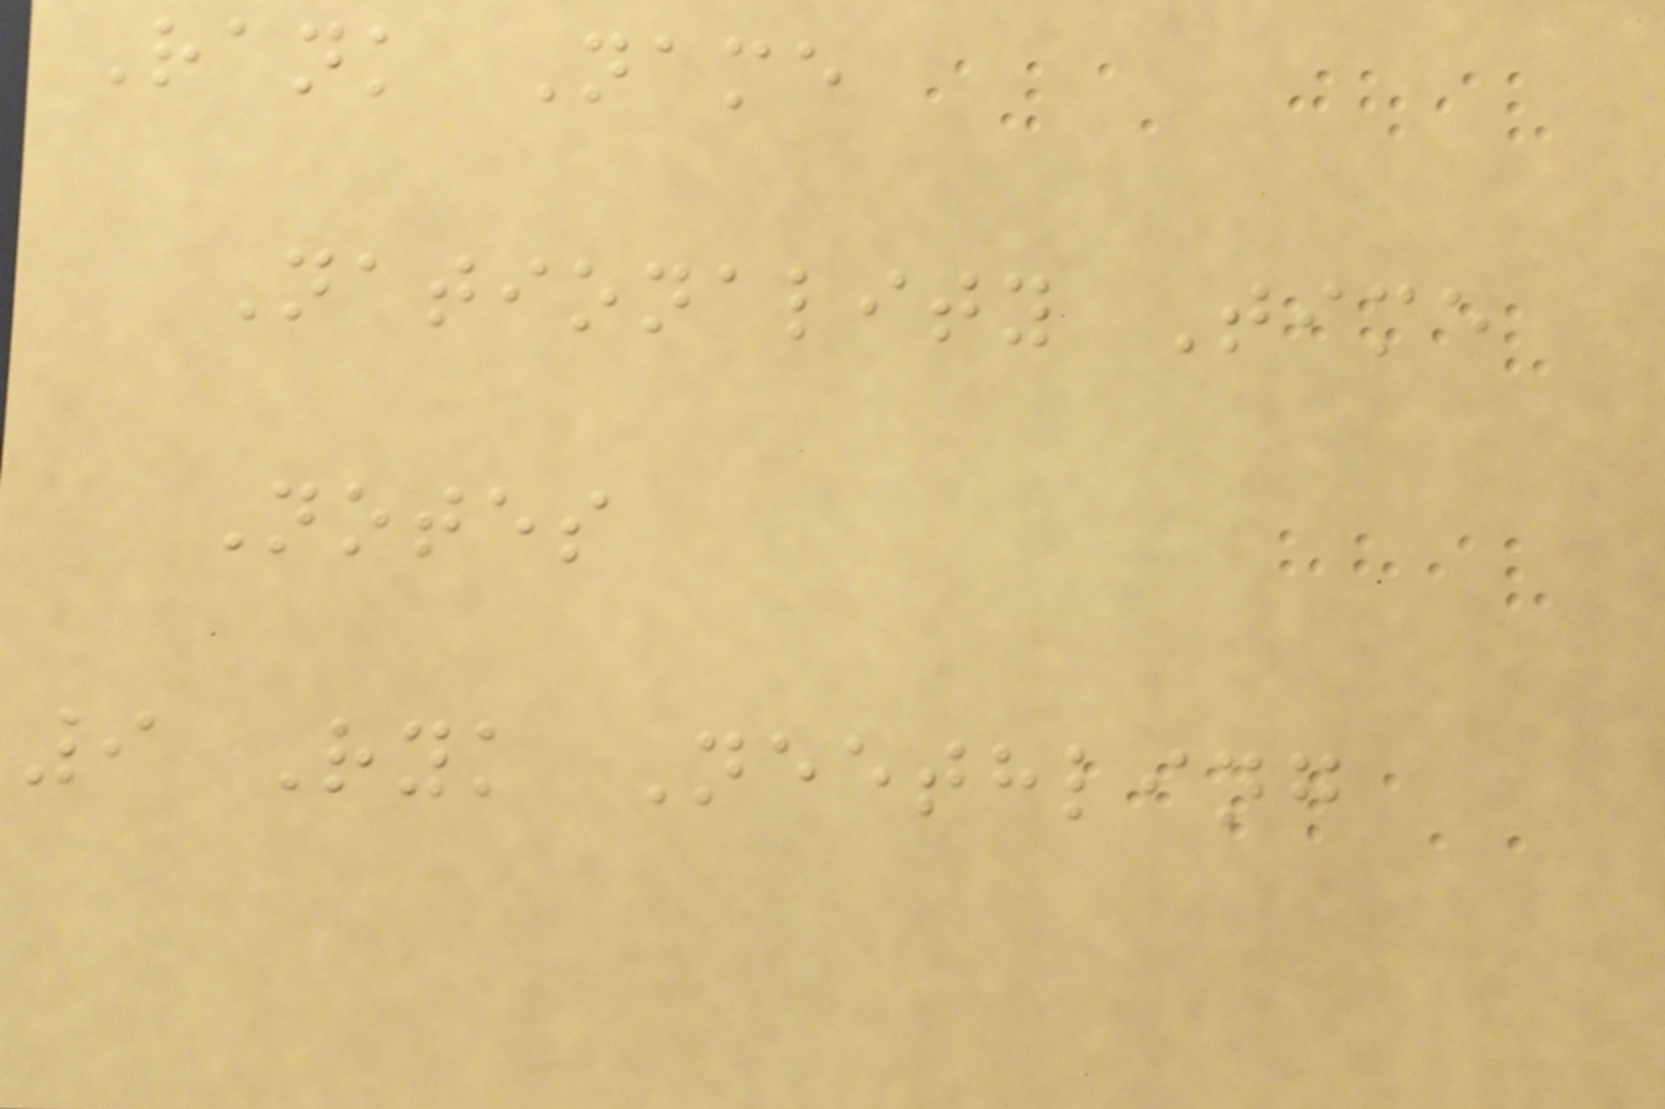Rank Name
Nationality Time
Notes
9 Ryk Neethling
